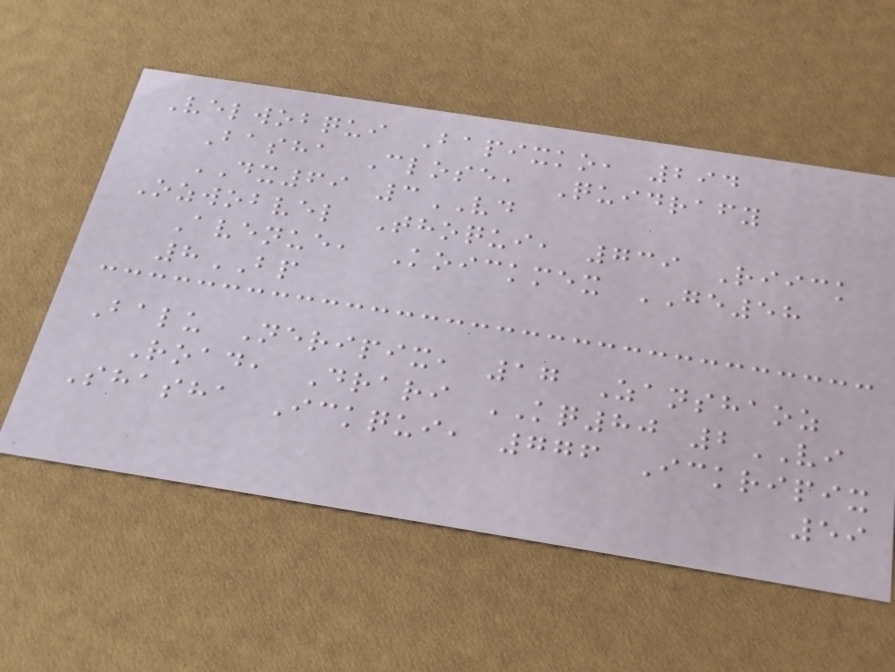Velwobqui Bapixko, 294
Basha Close, Quidrafy
DX69 3VD
Ozwobvel Thoqui, 739 Riick
Avenue, Koickmex GE58
8BP
Balu Neripix, 17 Zanshaoz
Road, Drari KQ80 2VI
Shasha Ickqui, 776 Ickripix
59
